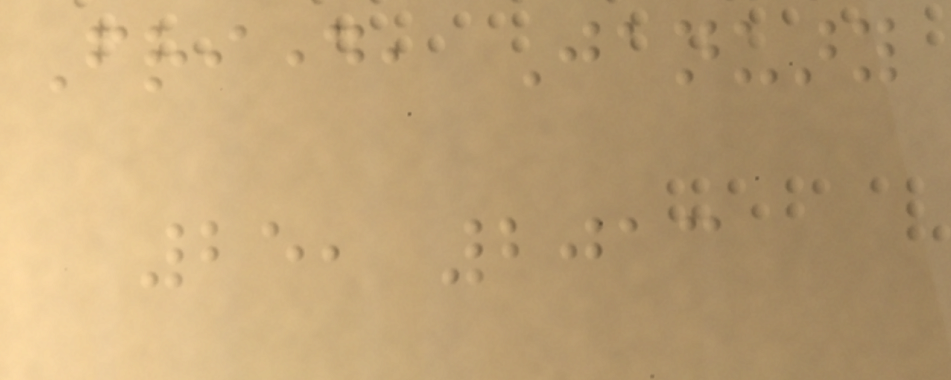Friday, January
25, 2013
